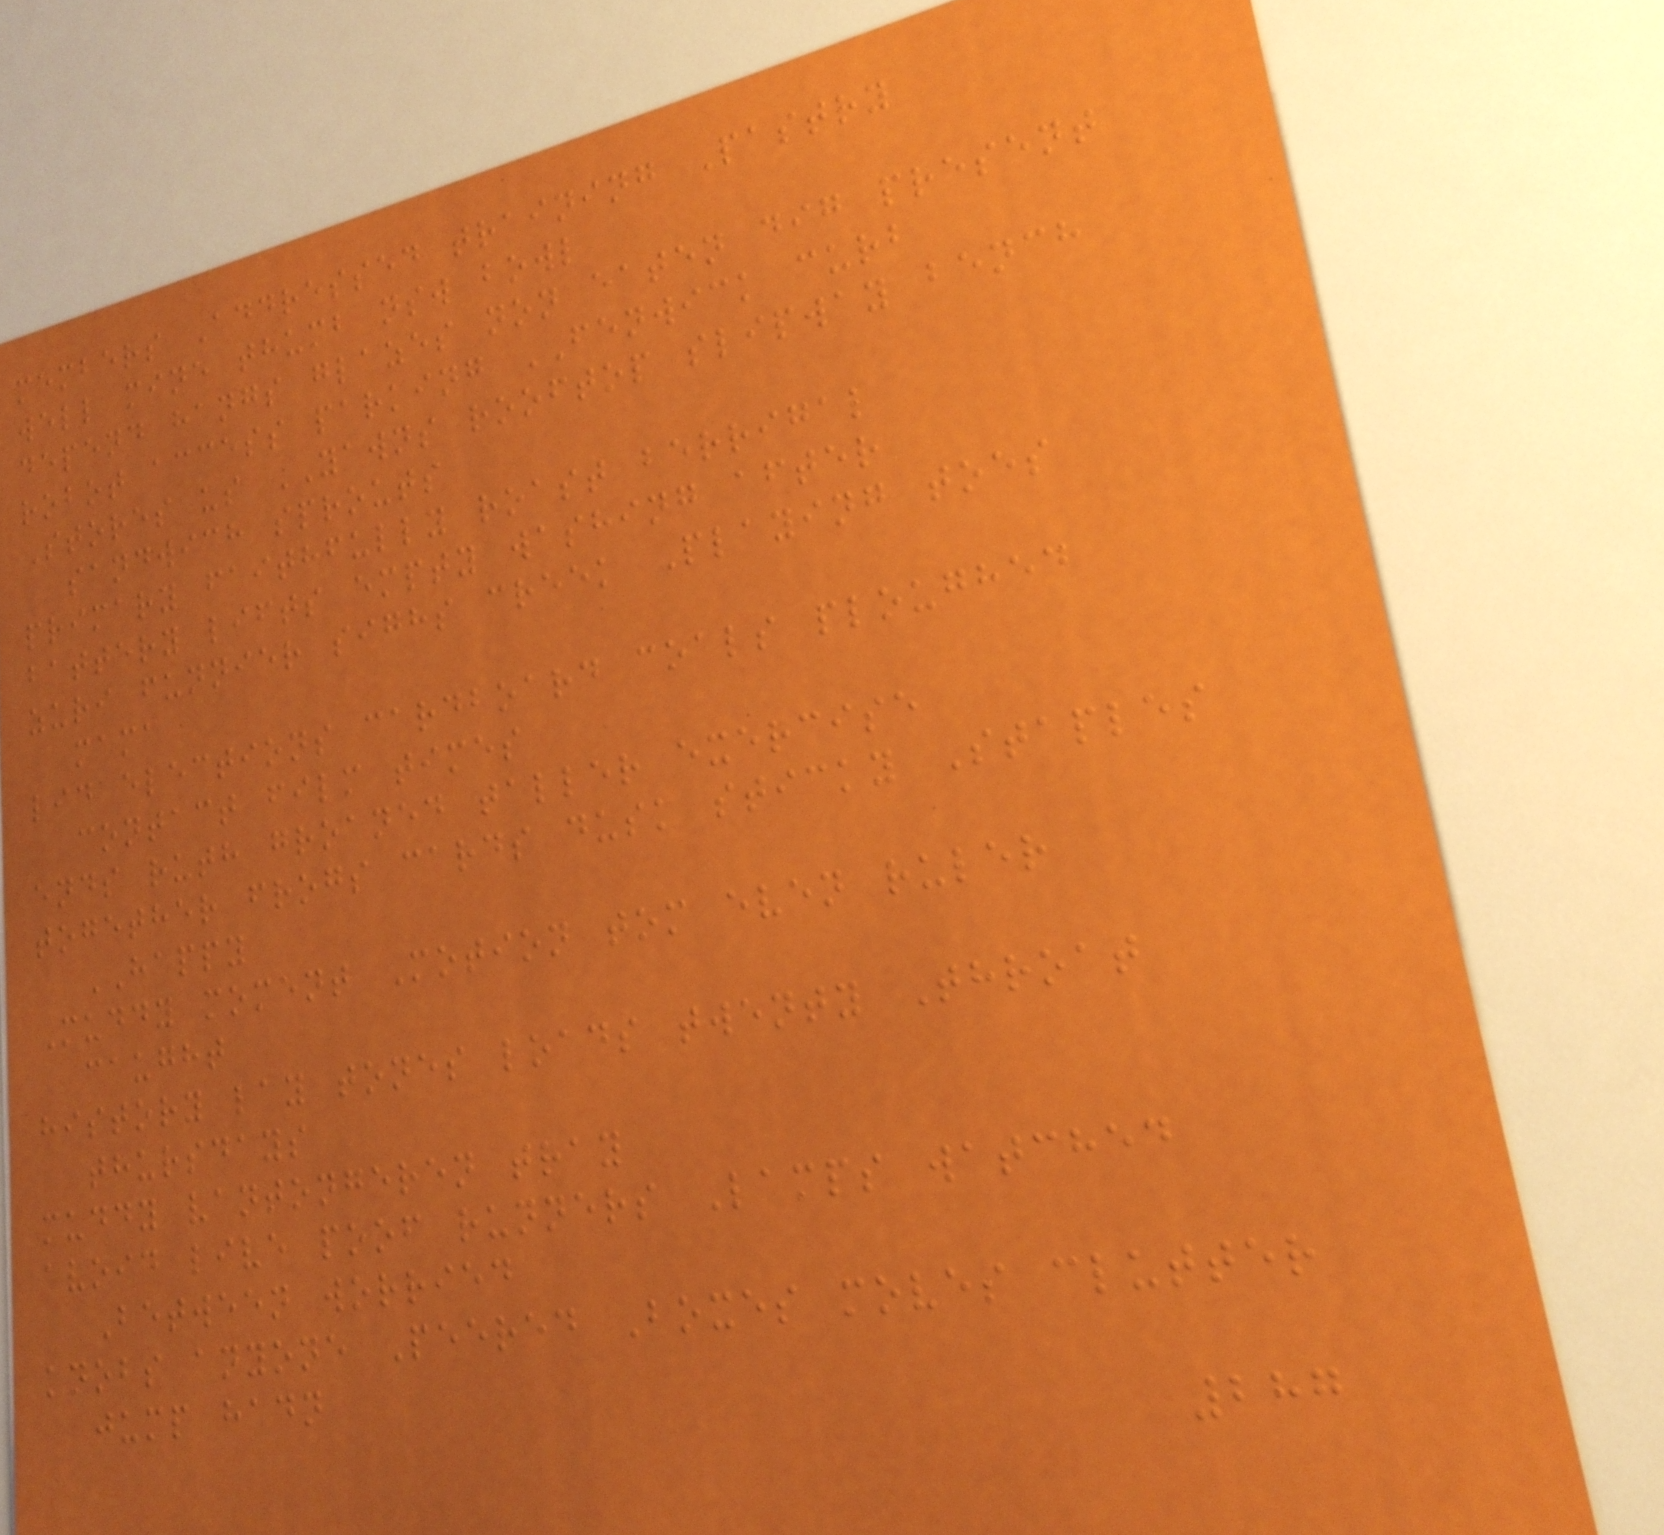members Addressed training Pastry
well mine thumb nsw bowl
depend hangs glazes non eaten dig present
robot access parking FENWICK curb
Stores us YAWNS rooftop slipway bench
sandwich sprouts
primary faithfully roast berrigal
battery lifts empty washing after
zuri funnier sighs creek Playing toes
mama
lid elections cardboard coals ploughed
contact film times
ends ruth groaned taller exercise
together frogs cards dusk sticky Staples
HAPPY
Muddy moment Motion tom even ruler
caught
history lay tones loads twenty Throat
thursdays
muddy vantongeren tray
avoid live poof runners Lamps watched
Between worried
knobs anyone Peered Boxes moves clutter
jump hadn
287
